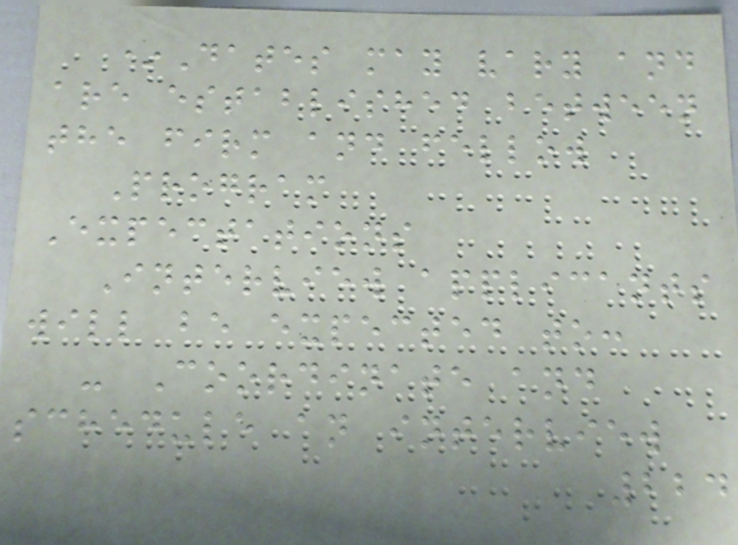*Dates may vary and
are established between
the firm and fellow
Program
Expectations
Interview applicants
will be expected to:
- Coordinate and
schedule an interview
224
